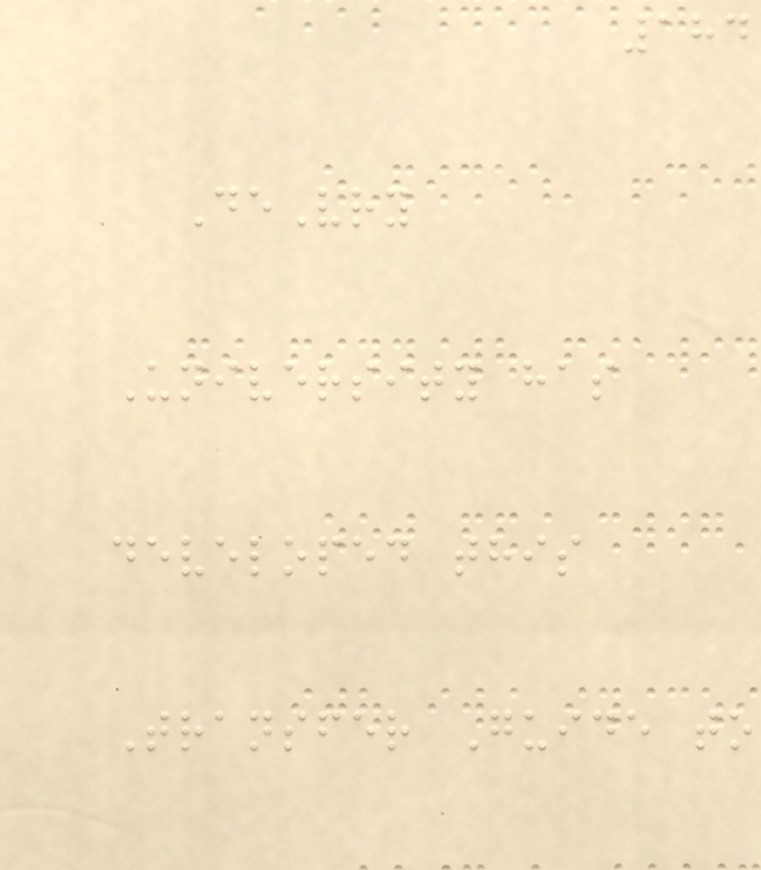184
DeVry
University has
developed this
Transfer Guide to
